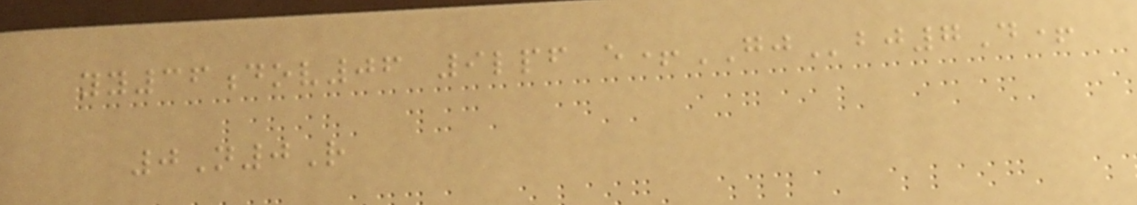yy36dov06 9lpf e+GJbj7D+
0N0R
